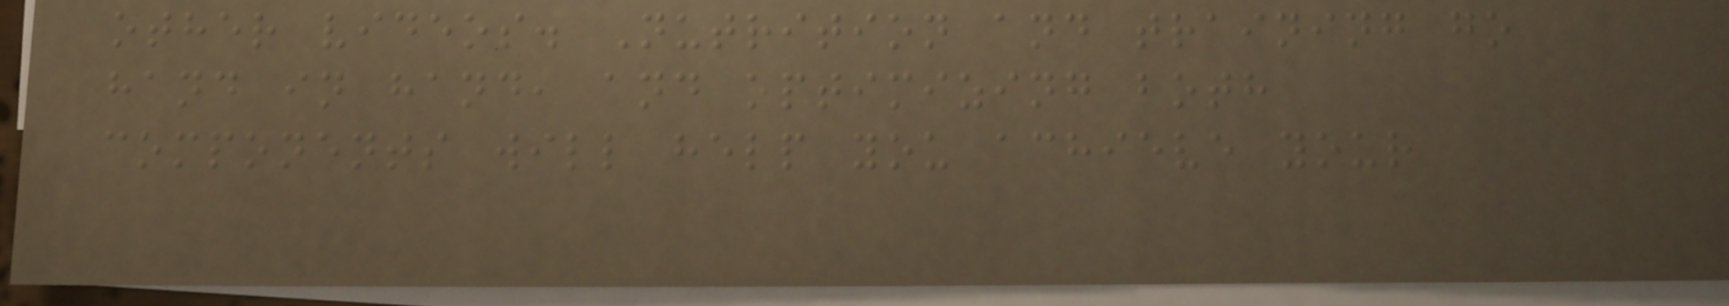other videos. Nutrition and training go
hand in hand, and optimizing both
components will help you achieve your
